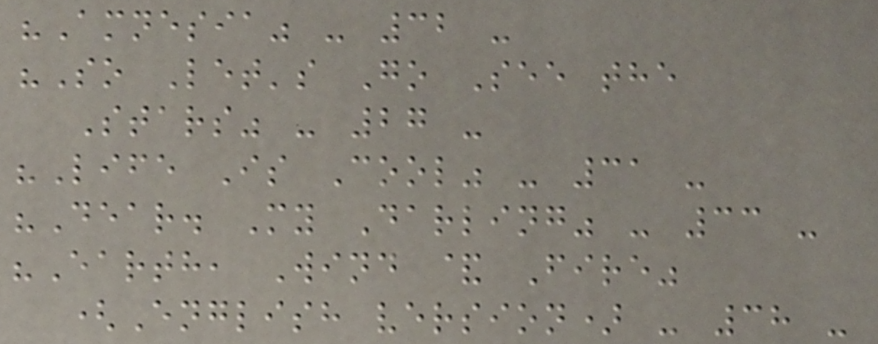"Amnesia" - 32 -
"So Let's Go See the
Stars" - 27 -
"Life Is Cool" - 31 -
"Dear. My Darling" - 33 -
"Earth, Wind & Fire"
(English version) - 38 -
